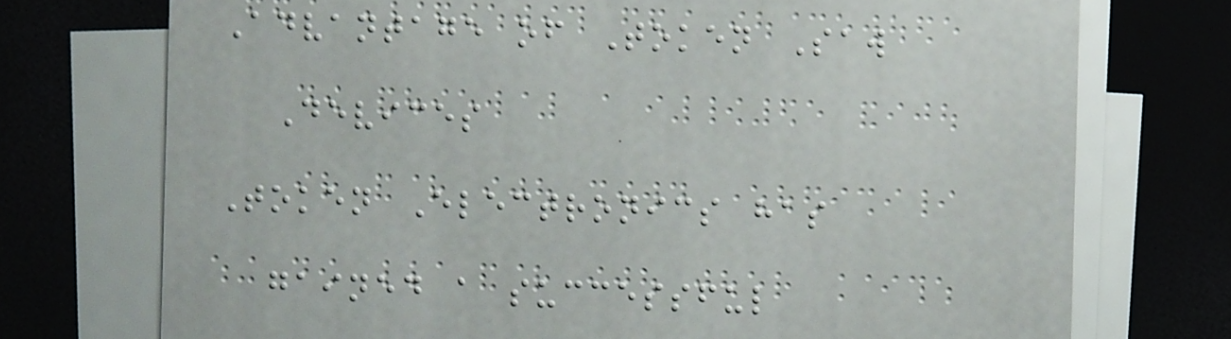Advantage of Token Saw
Devices
Token Electronics has
gained a successful
